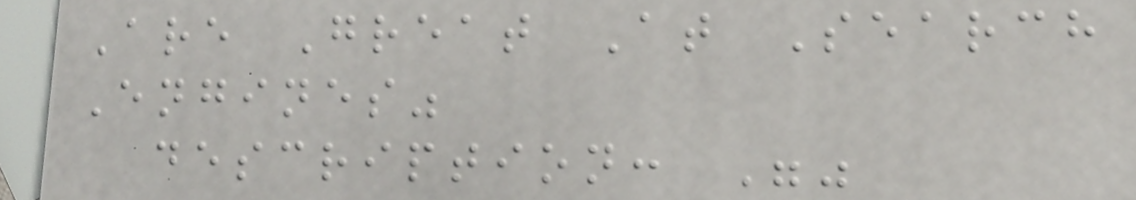Are Great At Search
Engines"
description: ""
